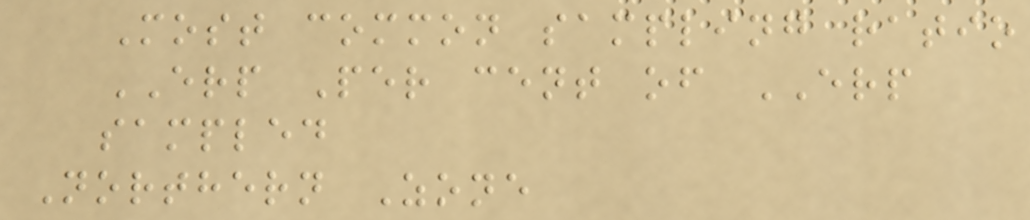Most common sampling ratio
ERP Per cent of ERP
sampled
Northern Zone
